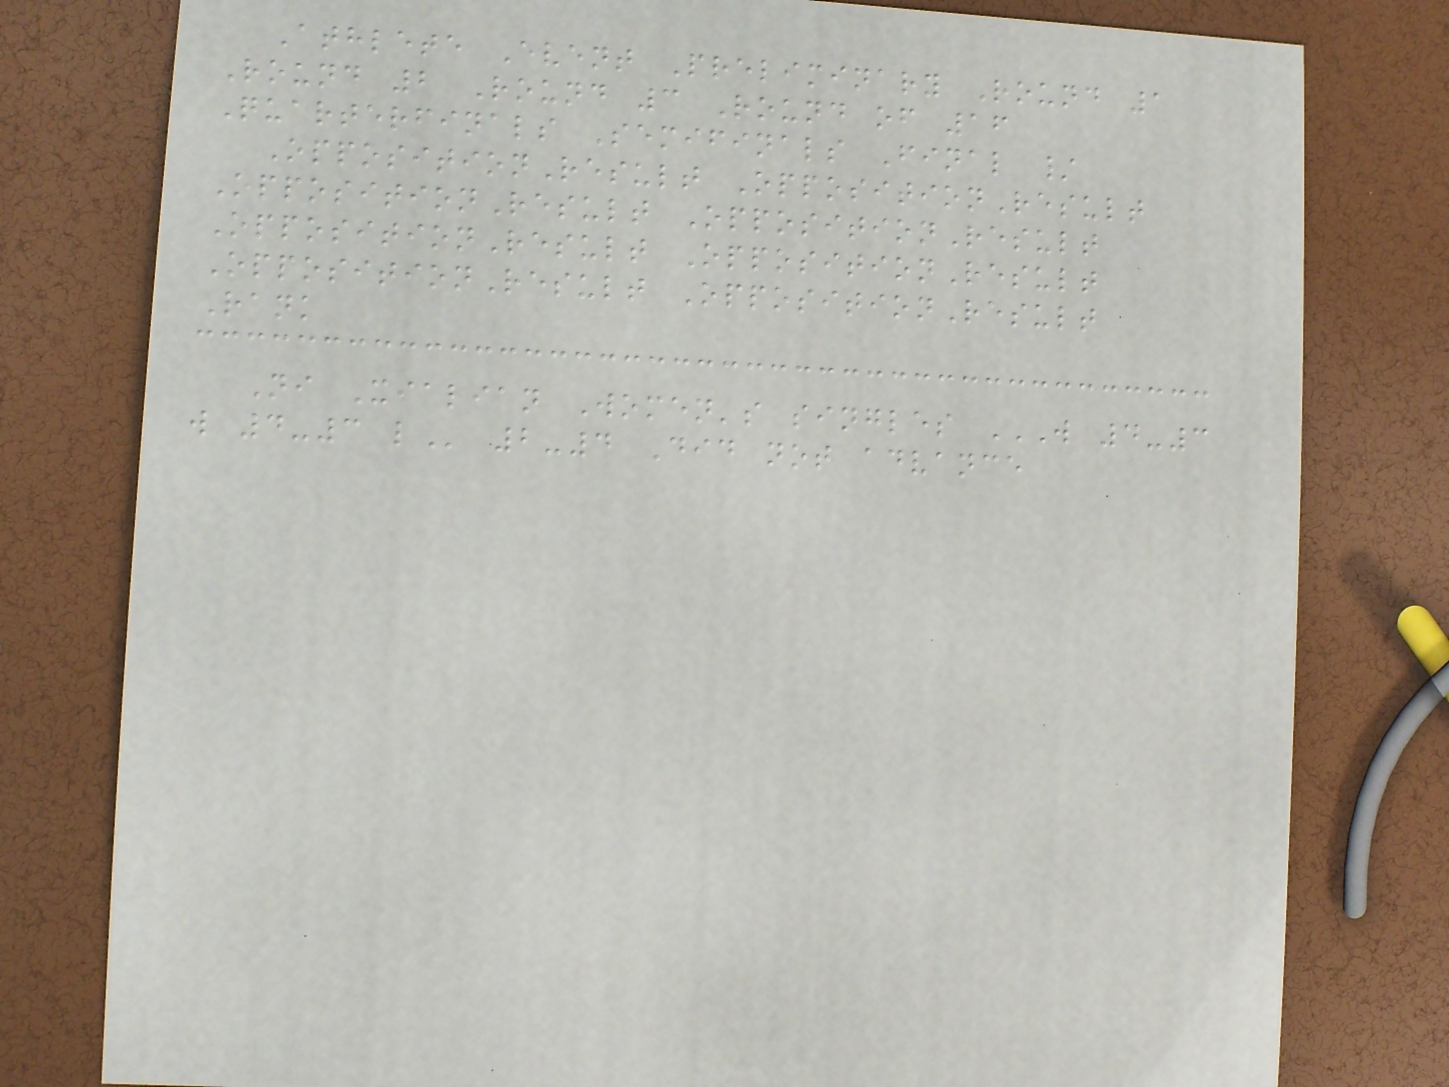Athlete Event Preliminary Round 1
Round 2 Round 3 Round of 16
Quarterfinals Semifinals Final /
OppositionResult OppositionResult
OppositionResult OppositionResult
OppositionResult OppositionResult
OppositionResult OppositionResult
Rank
Ni Xialian Women's singles W 4-3
W 4-3 L 2-4 Did not advance
